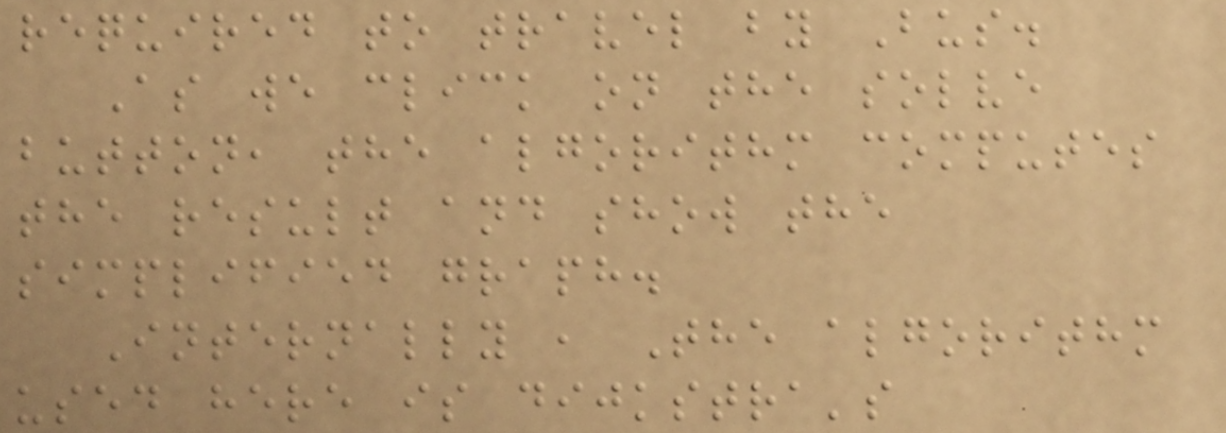required to travel by Bus.
As we click on the solve
button, the algorithm computes
the result and show the
simplified graph.
Internally , The algorithm
used here is dijkstra's
